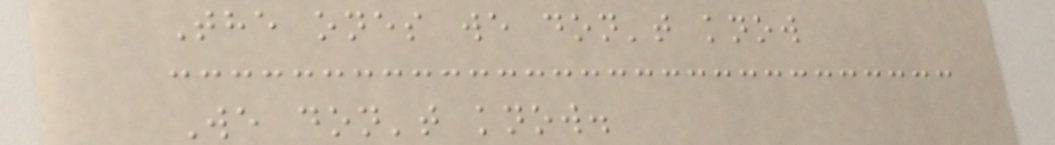The ones we don't know
We don't know.
